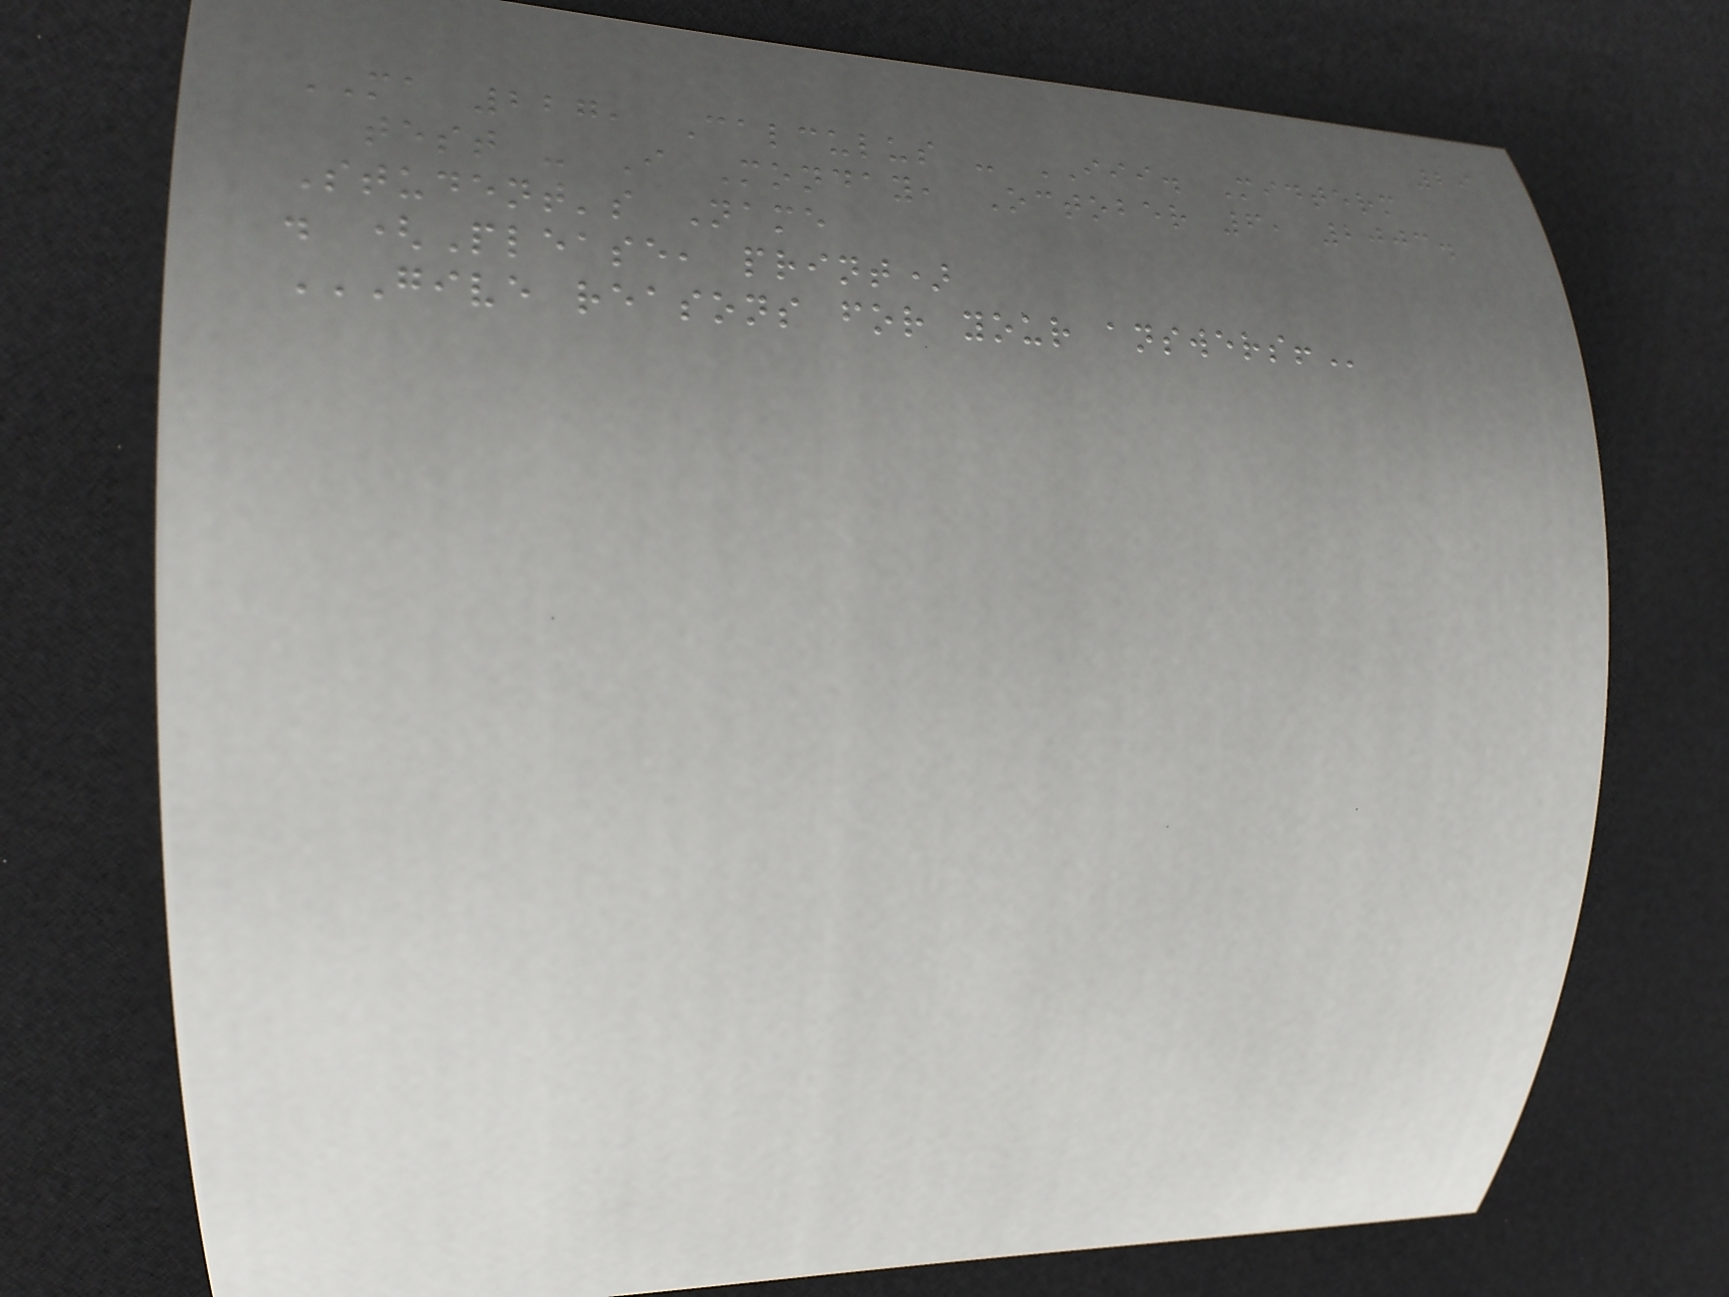29
MA 227, Calculus - III. Midterm
test - I Monday, October 6, 2003.
Student's Name
. (Please, print)
GIVE REASONS FOR YOUR ANSWERS!
